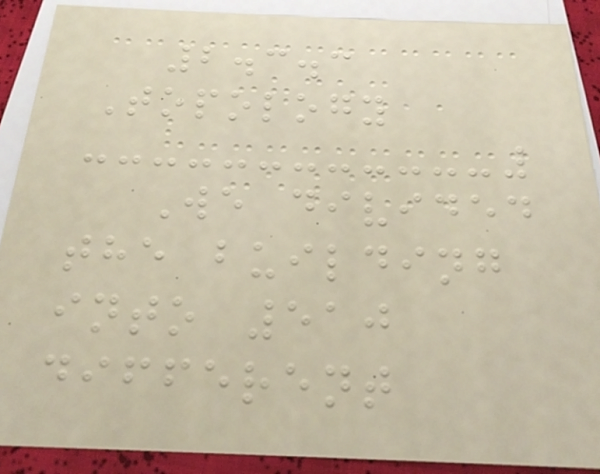2.3.3
Topology
We divided
the building
into 510
different
